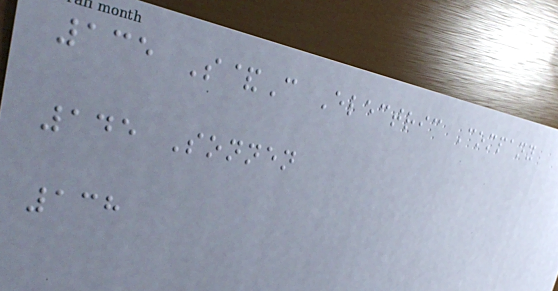135 S&C Electric Company
145 Sonnen
138
